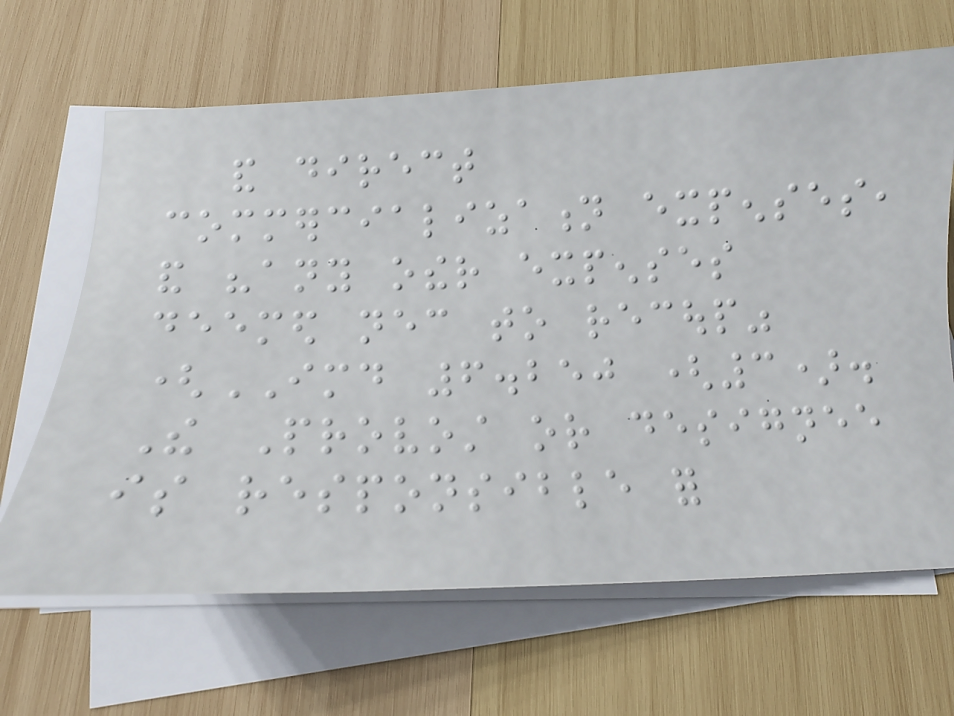and direct
commercialization expenses,
and "any other expenses
deemed necessary to recoup"
(IMD 6.250 (3).
The Provost or designee
is responsible for
